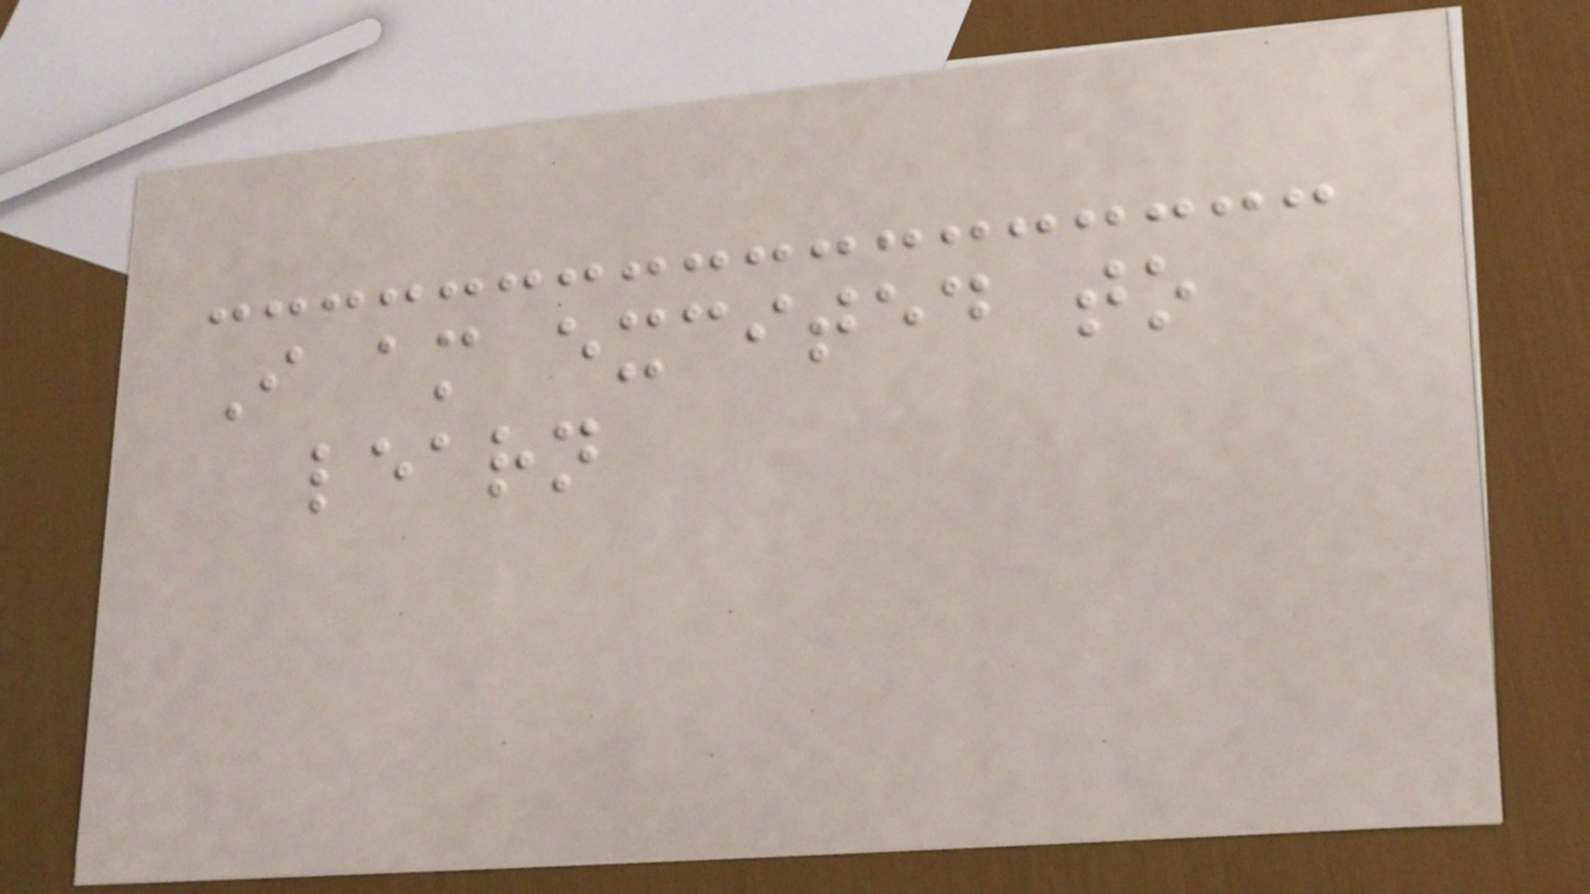I am excited to
learn
